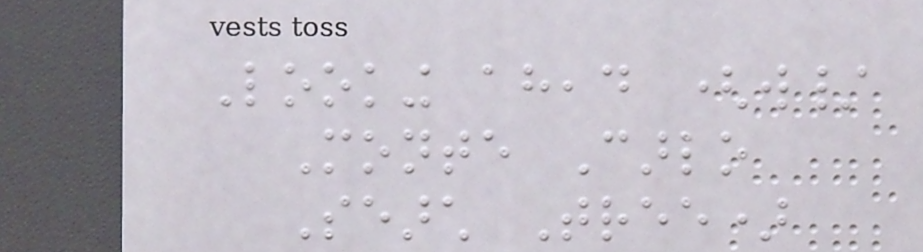Looking ahead (w/
Monte Carlo
Search Tree)
